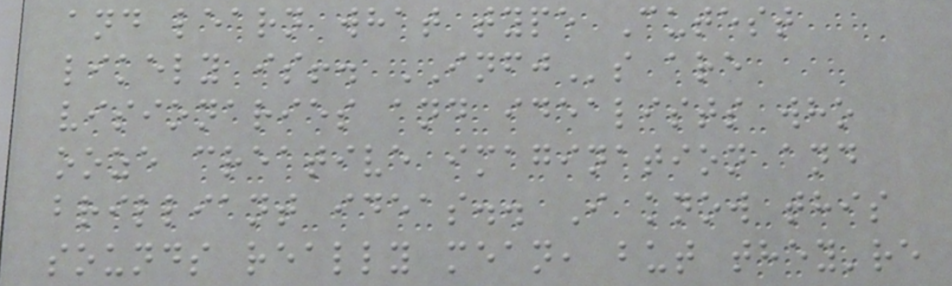and learn what type Cutest
likely is!. INFJs are
visionaries and idealists who
ooze creative imagination and
brilliant ideas.. I know this
sounds really mean, but they're
